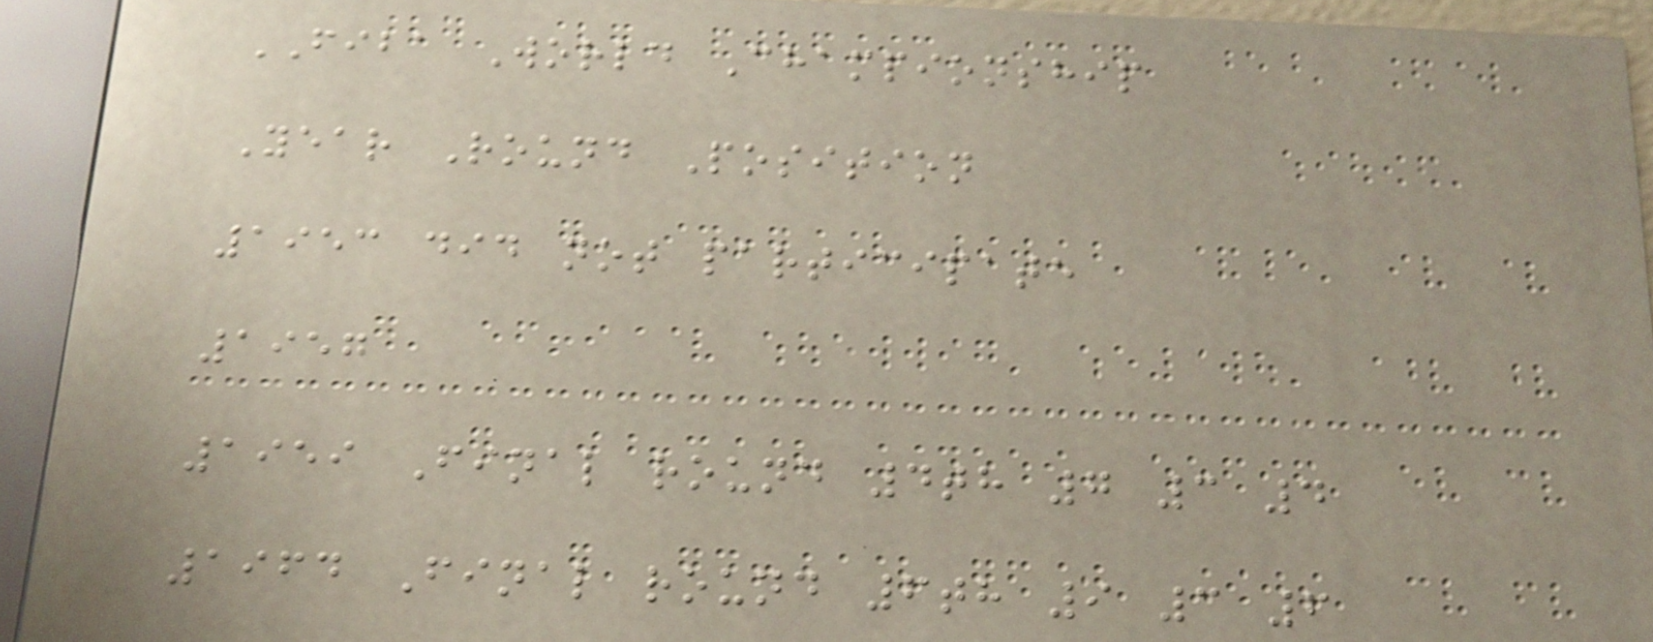FIBA World Championship
Year Round Position
1953 did not participate
1957
1959 Final round 4th 7 3 4
1964 Final round 6th 9 3 6
